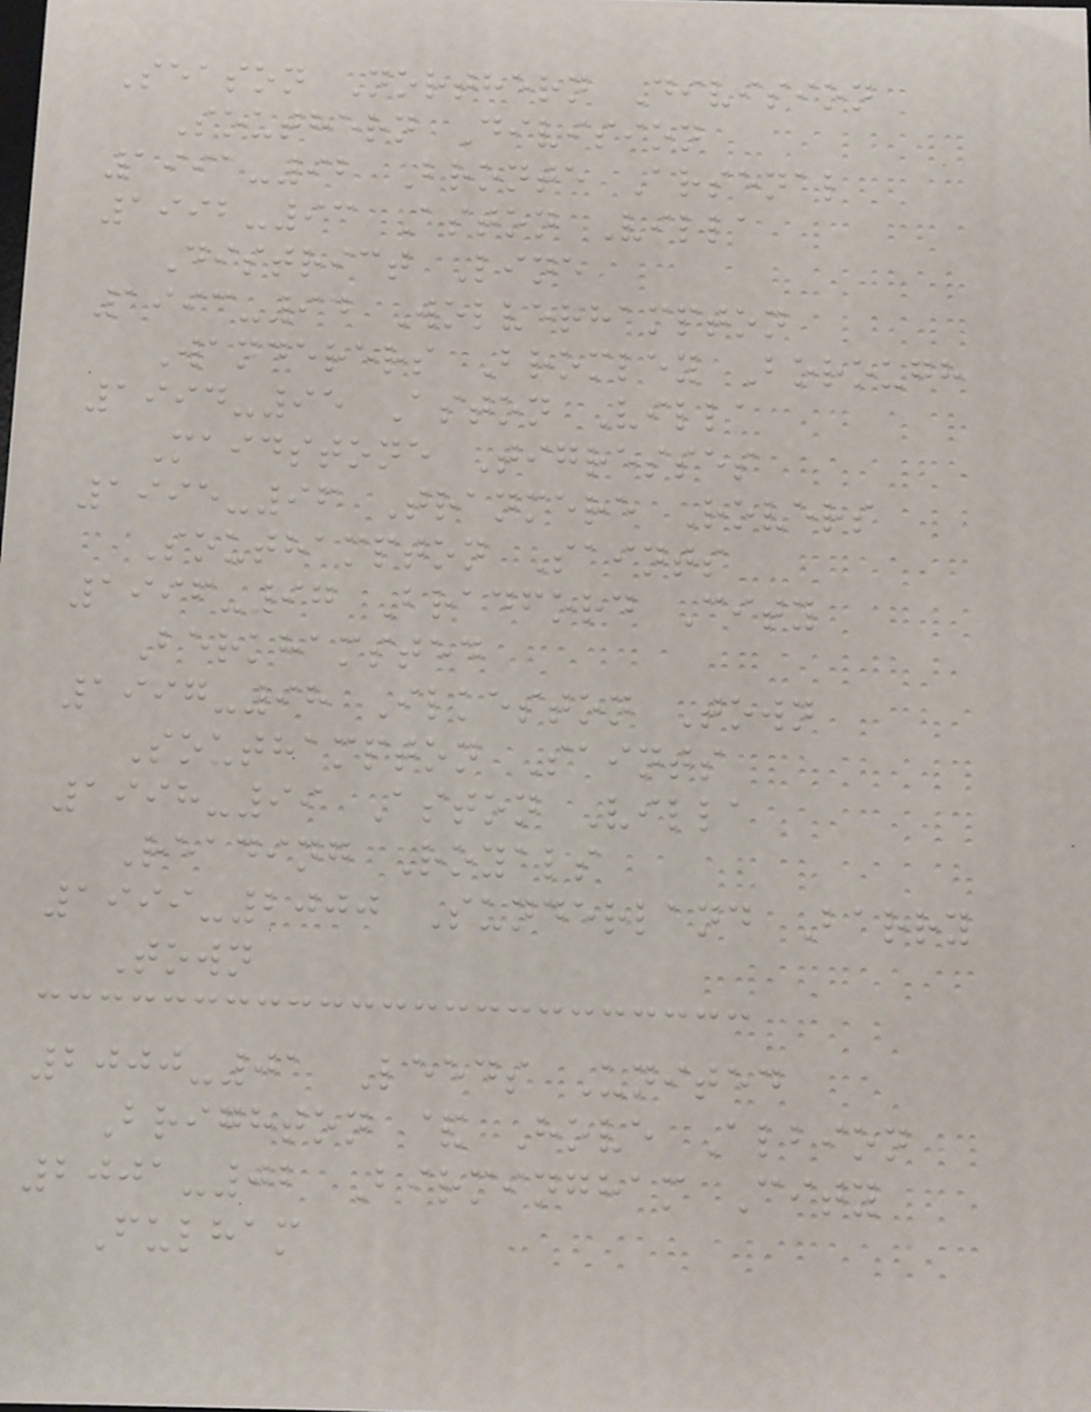Season Northern Division
Southern Division
1991-92 Bronte Arsenal
1992-93 Aston Villa
District Line
1993-94 Wolverhampton
Wanderers Bromley Borough
1994-95 Aston Villa
Maidstone Tigresses
1995-96 Tranmere Rovers
Southampton Saints
1996-97 Bradford City
Berkhamsted
1997-98 Ilkeston Town
Southampton Saints
1998-99 Aston Villa
Reading Royals
1999-2000 Sunderland Barry
Town
2000-01 Leeds United
Brighton & Hove Albion
2001-02 Birmingham City
Fulham
